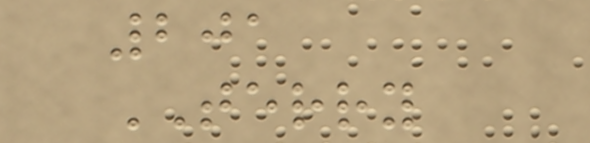201
TERRY
